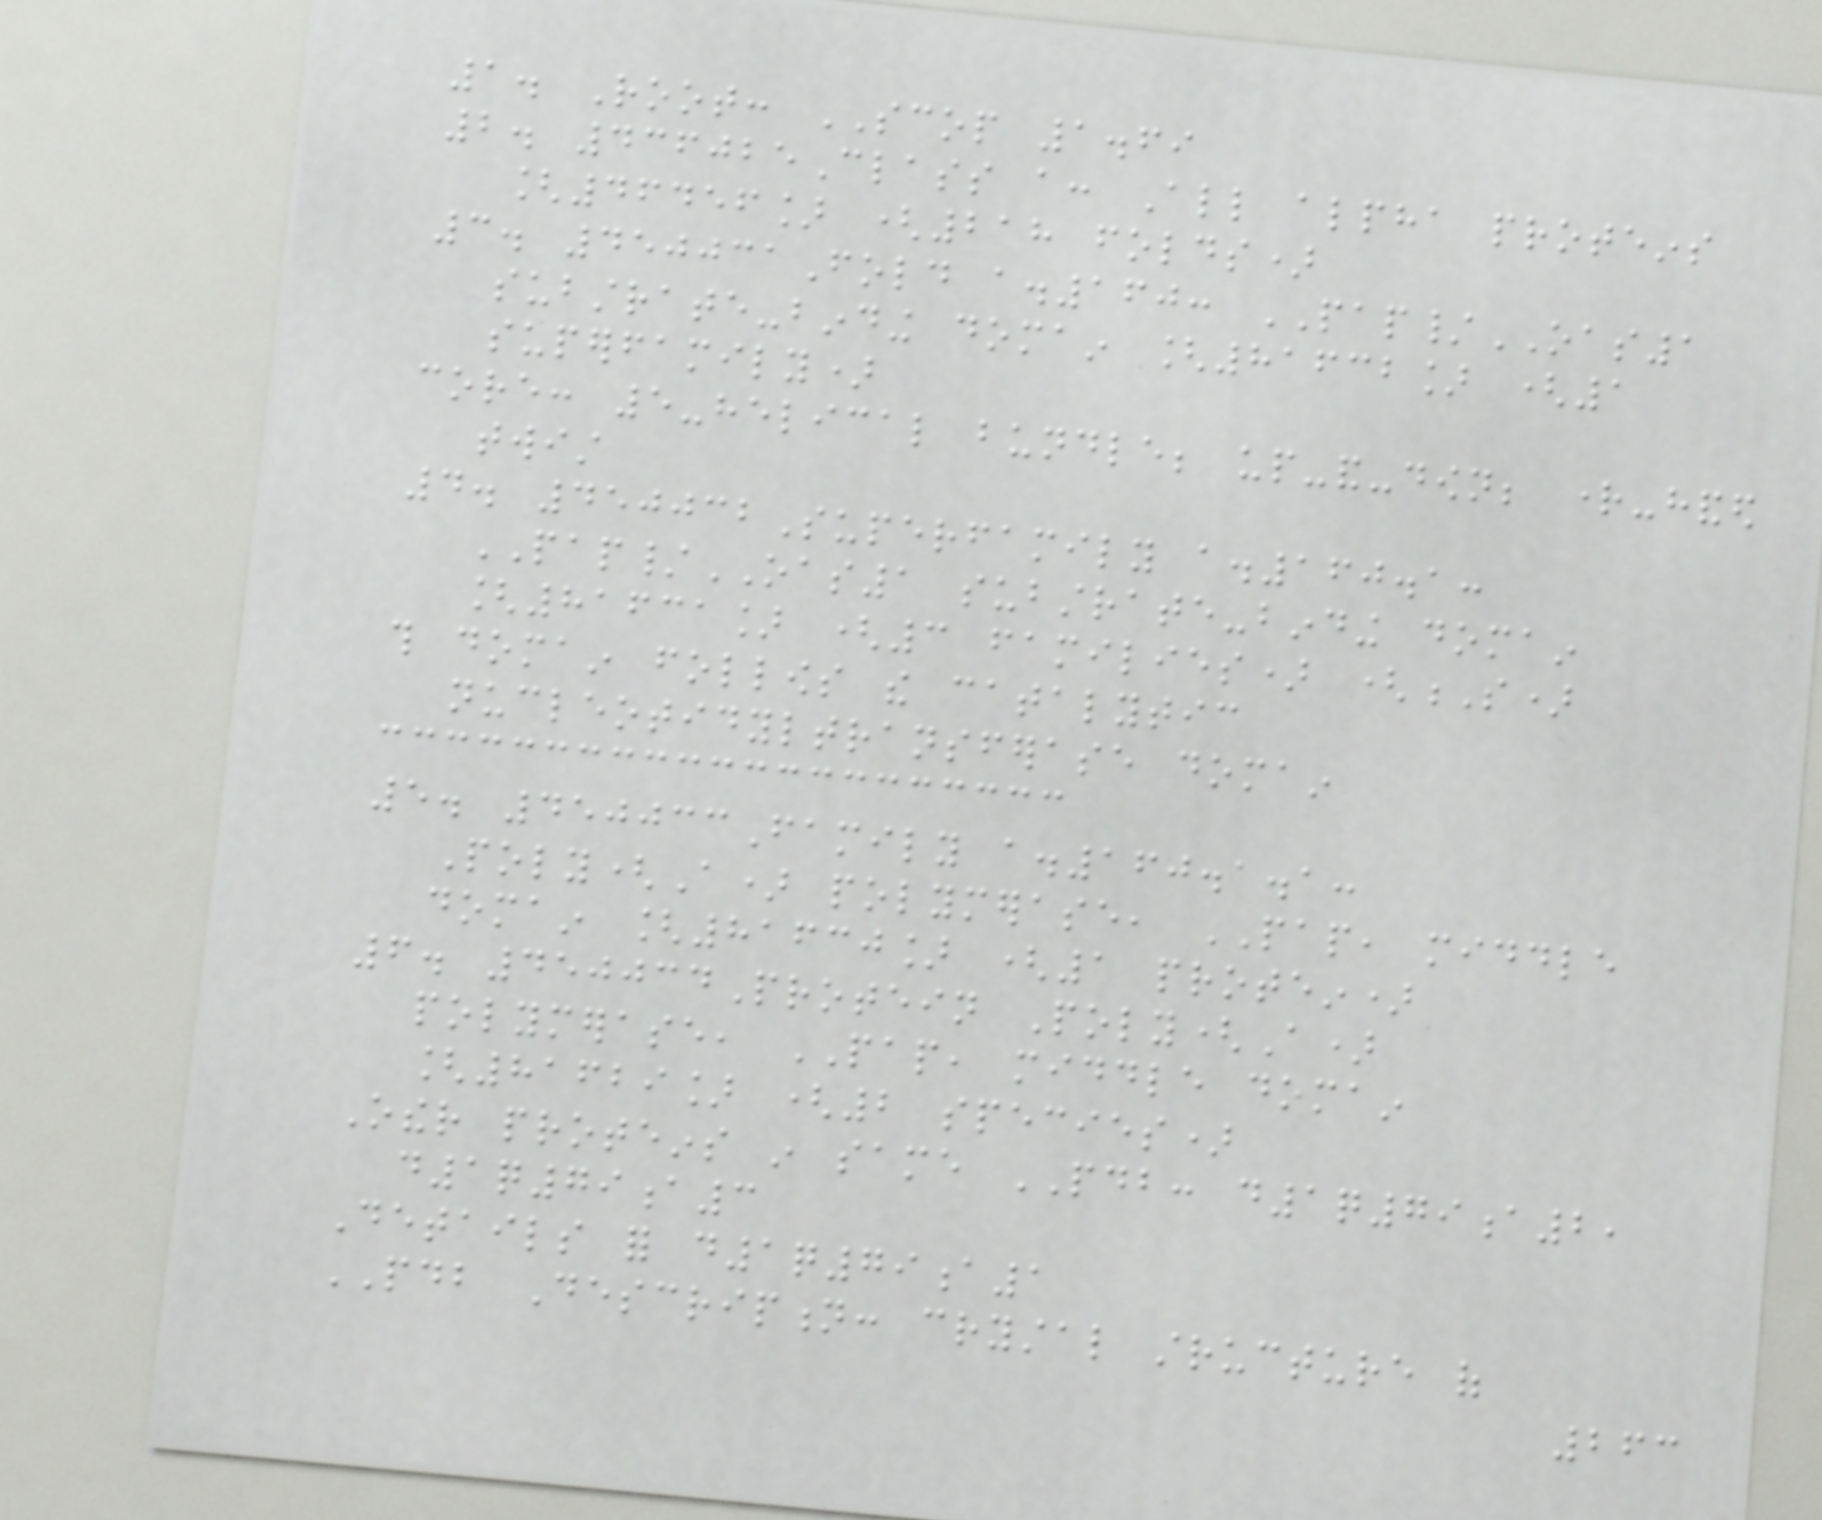1. Root: SCOP 1.69
2. 436025Class a: All alpha proteins
[46456] (218 folds)
3. 450031Fold a.160: PAP/OAS1
substrate-binding domain [81632] (1
superfamily)
core: 5-helical bundle; up-and-down; right-handed
twist
4. 450032Superfamily a.160.1:
PAP/OAS1 substrate-binding domain
[81631] (3 families) (S)
this domain follows the catalytic
nucleotidyltransferase domain
5. 450033Family a.160.1.1:
Poly(A) polymerase, PAP, middle
domain [81630] (1 protein)
6. 450034Protein Poly(A)
polymerase, PAP, middle domain
[81629] (2 species)
Other proteins in same PDB: d1q79a2,
d1q79a3
Details for d1q79a1
PDB Description: crystal structure of
263
